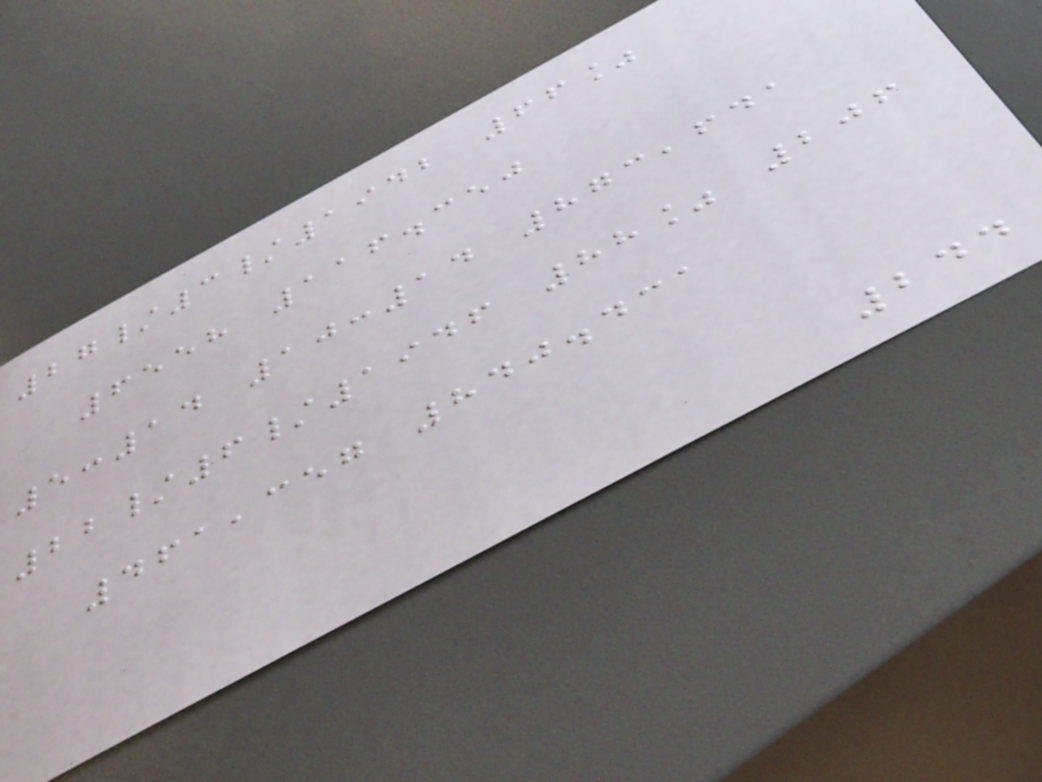27/3/1942 66%
6558 116.350
5:14 10:14 873,641
22/6/1946 88% 206
461,357 840.431
244
